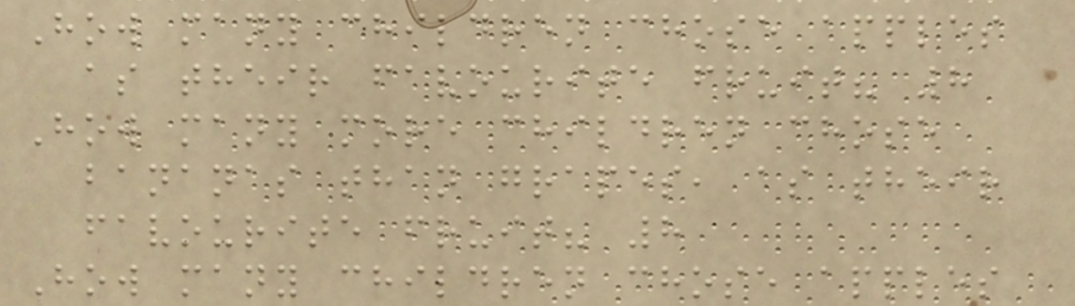How many children chose apples
as their favourite fruit? 8
How many more children chose
bananas than grapes, as their
favourite fruit? 8
How many children chose apples
